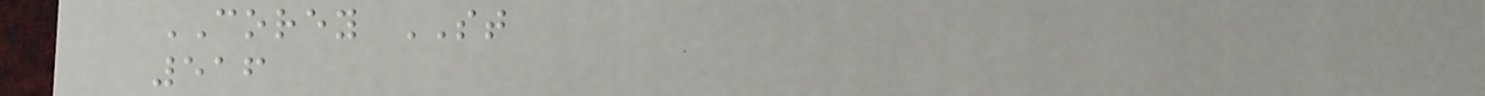COREY ST
516
